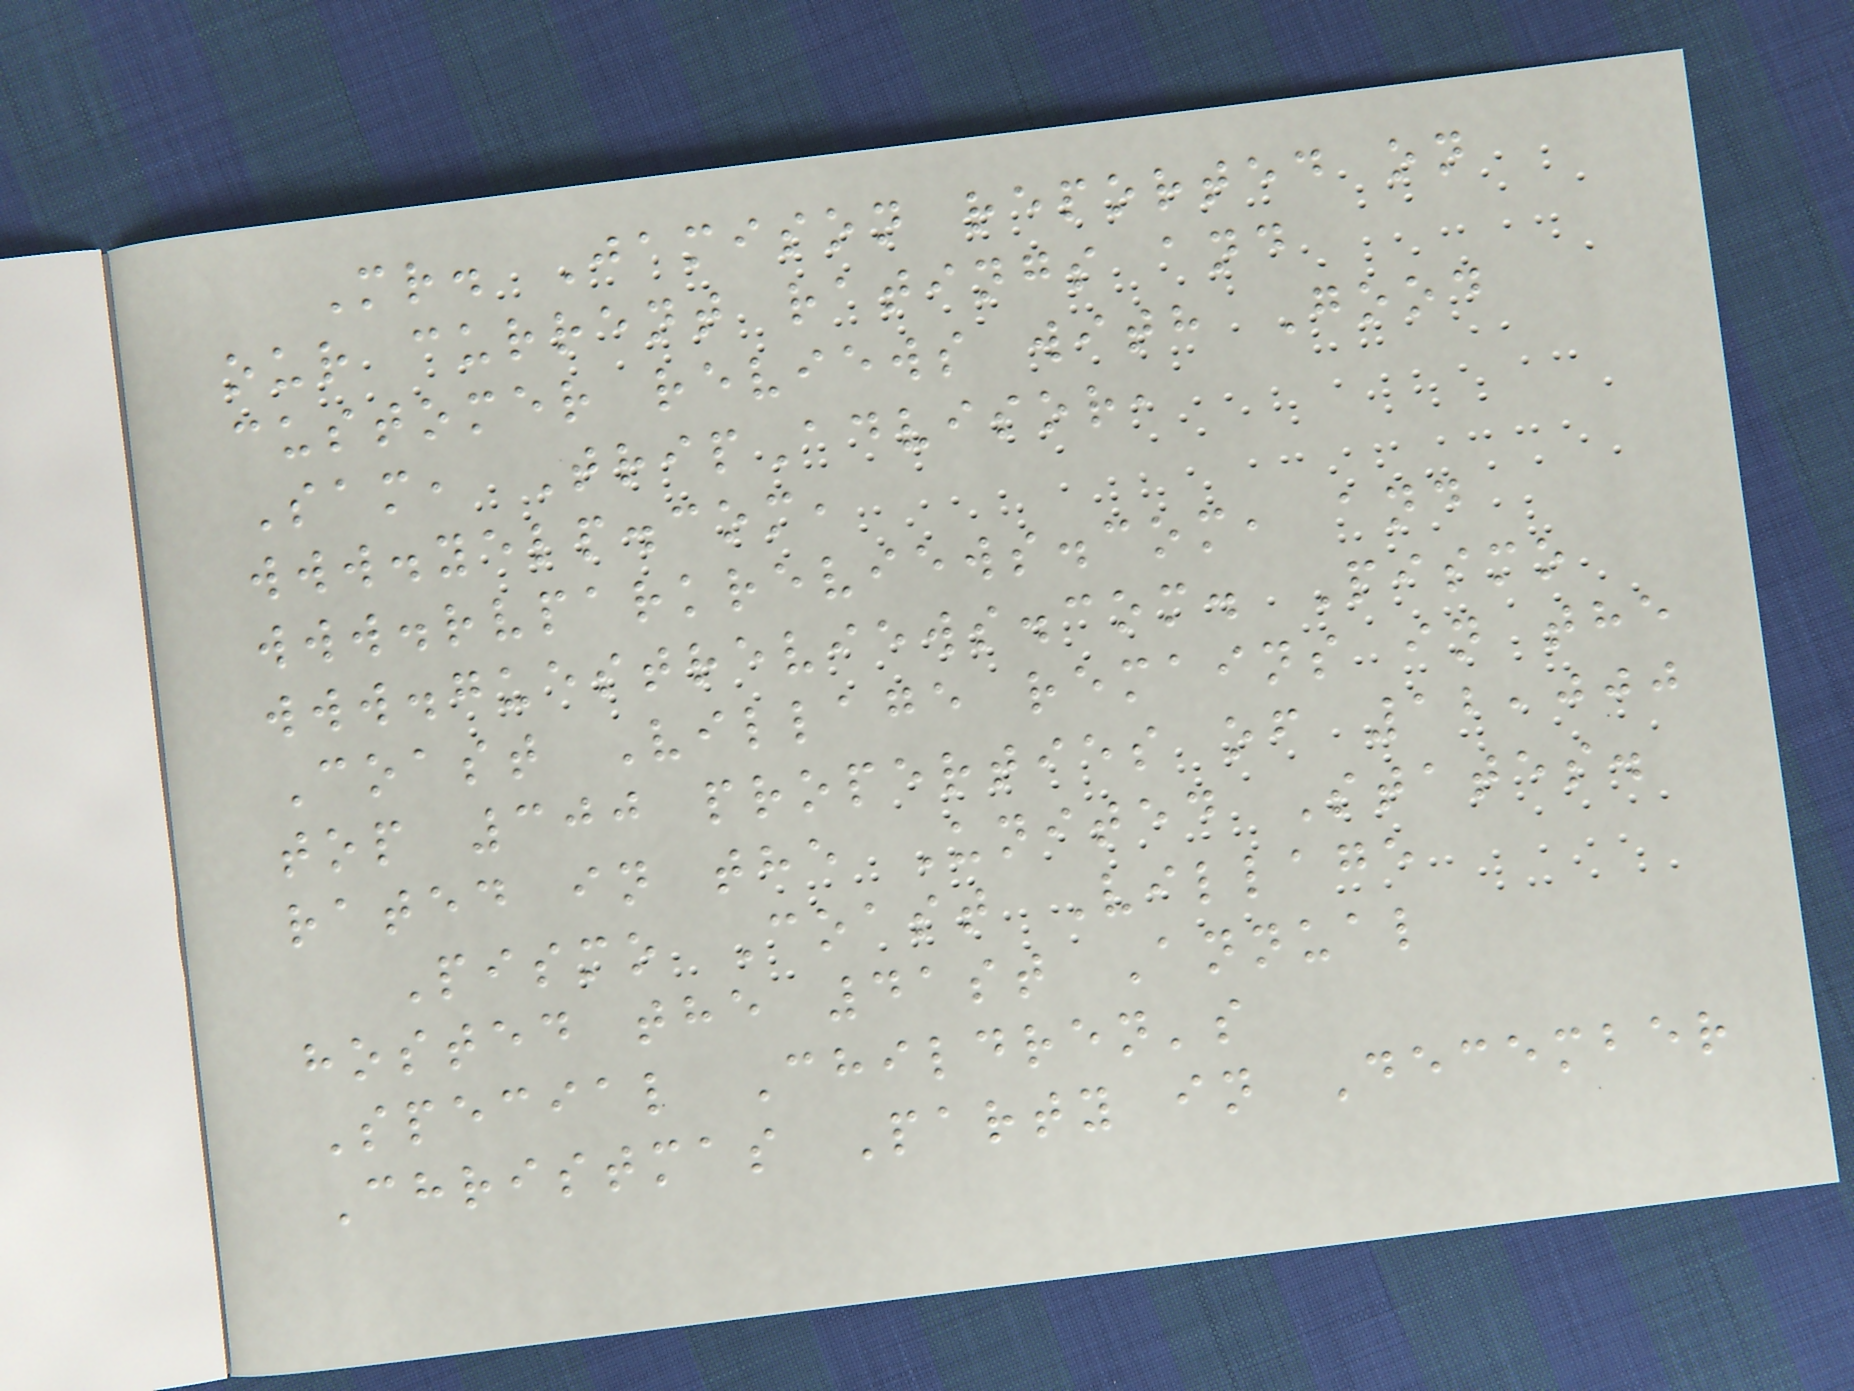Mr. Jamison reported on
our current ratings and
customer reviews with Good
Sam, TripAdvisor,
www.yelp.com,
www.rvparkreviews.com, and
www.guestreviews.com. Pismo
Coast Village remains in the
top 300 properties of 12,000
rated in the United States.
Pismo Coast Village
hosted the 41st Annual
Special Children's
Christmas Party in December
